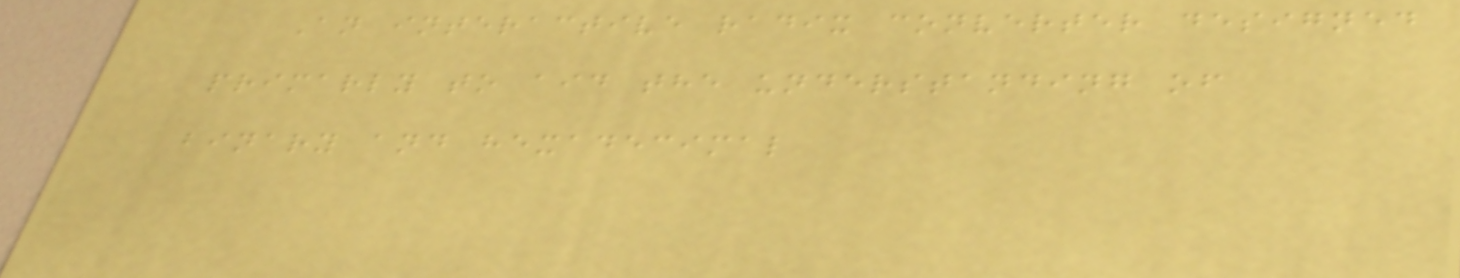An interactive radix converter designed
primarly to aid the understanding of
binary and hexadecimal
